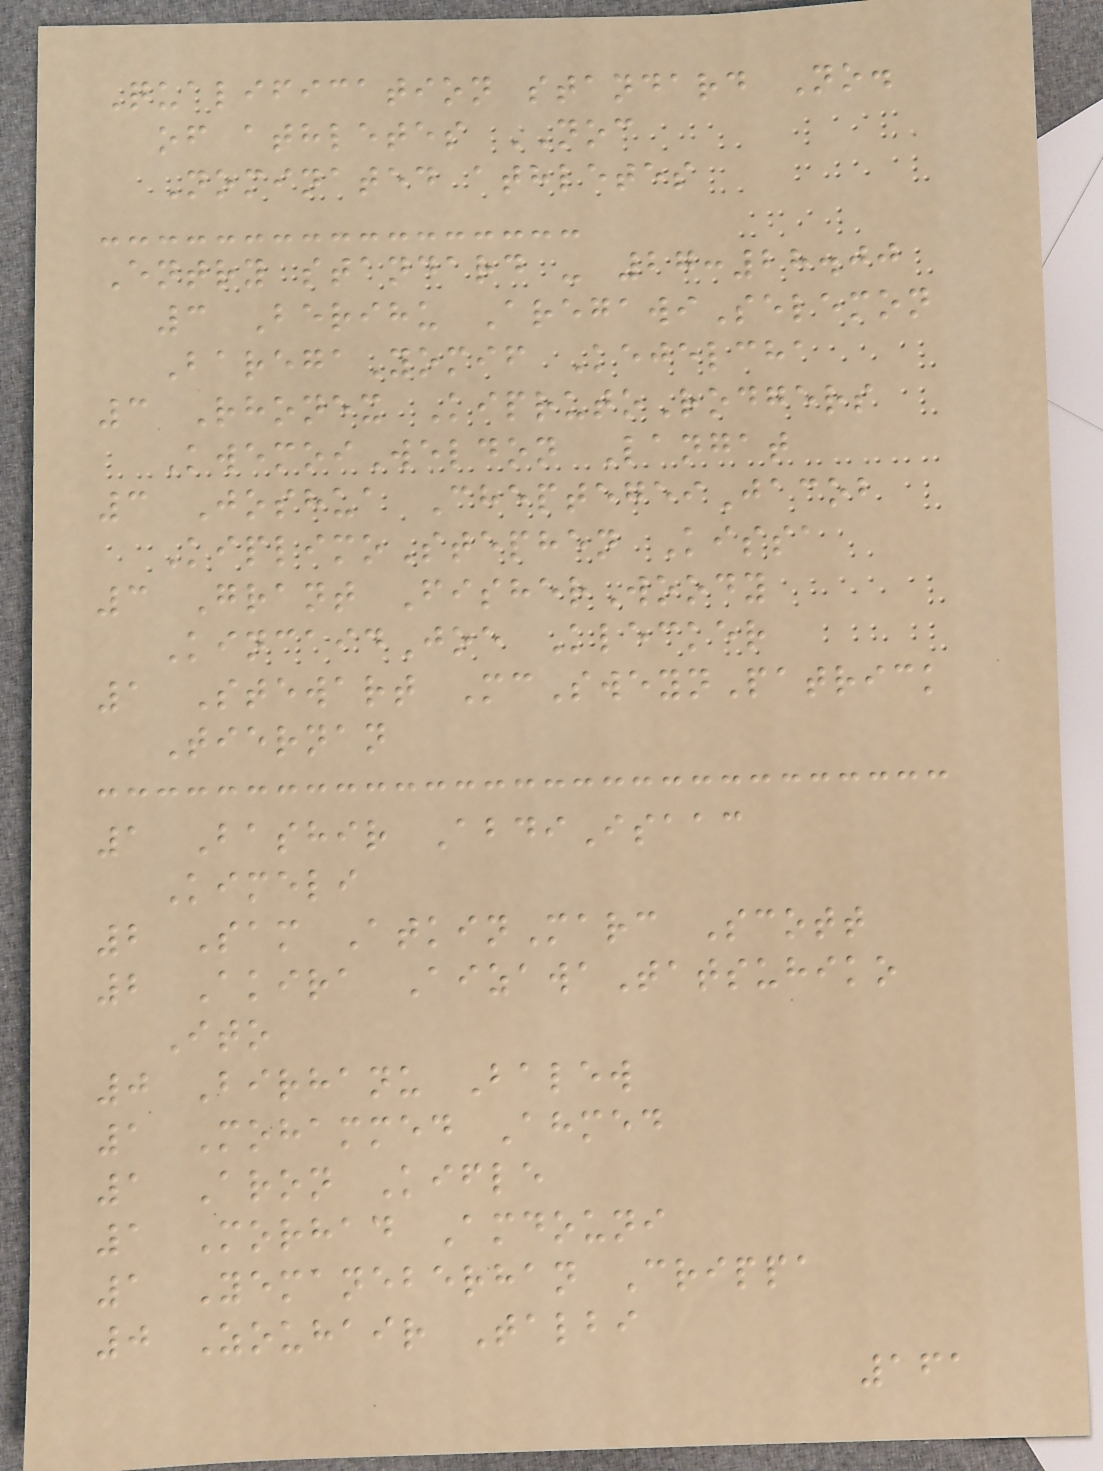Qualification standard No.
of athletes NOC
Nominated athletes
Entry standard - 27:28.00
3 Berihu AregawiSelemon
BaregaYomif Kejelcha
3 Rhonex KiprutoRodgers
KwemoiWeldon Langat
3 Joshua CheptegeiJacob
KiplimoStephen Kissa
3 Grant FisherWoody
KincaidJoe Klecker
1 Stewart McSweynPatrick
Tiernan
1 Bashir AbdiIsaac
Kimeli
2 Sam AtkinMarc Scott
2 Akira AizawaTatsuhiko
Ito
0 Birhanu Balew
1 Mohammed Ahmed
1 Aron Kifle
1 Morhad Amdouni
1 Yemaneberhan Crippa
0 Zouhair Talbi
161
